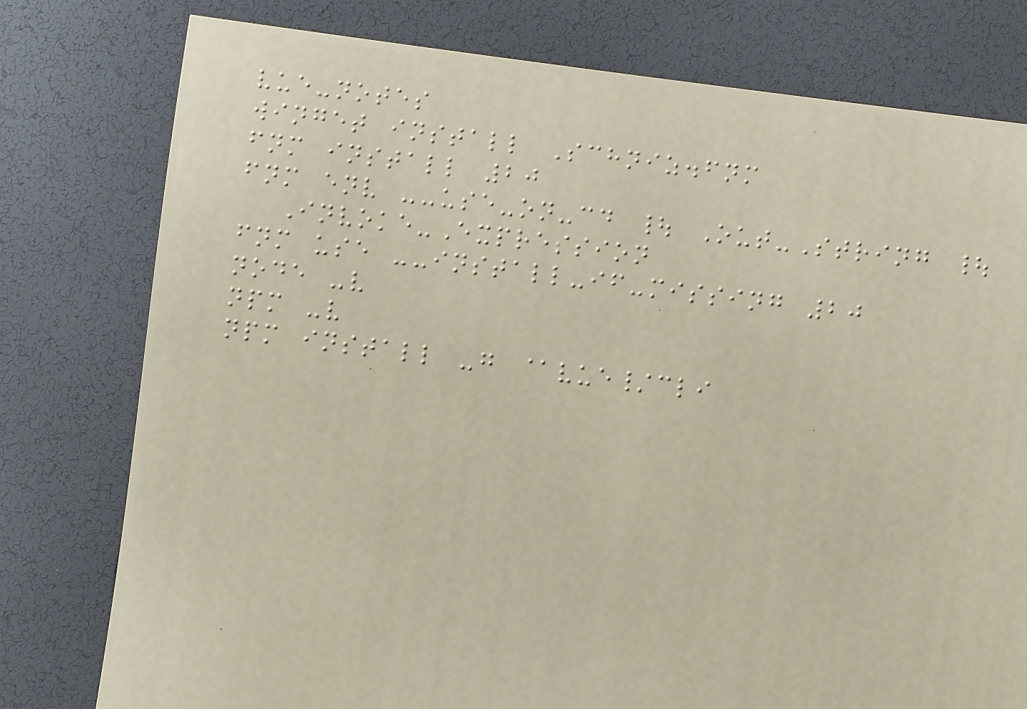vue-notes
winget install Schniz.fnm
fnm install 20
fnm env --use-on-cd | Out-String |
Invoke-Expression
fnm use --install-if-missing 20
node -v
npm -v
npm install -g @vue/cli
